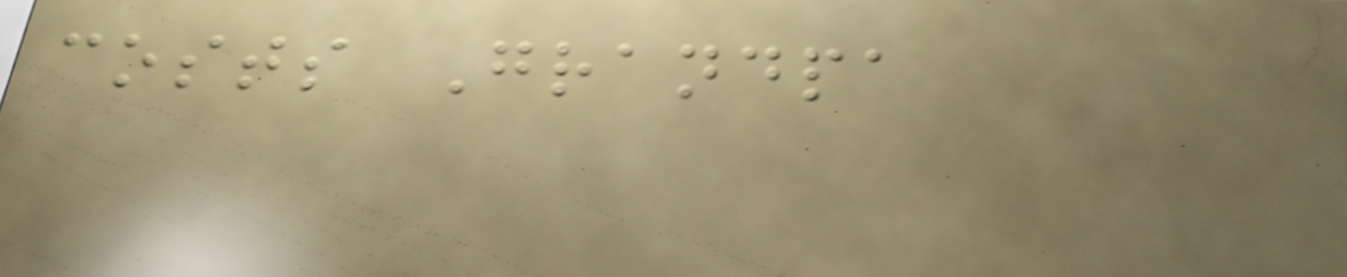costs Grandpa
